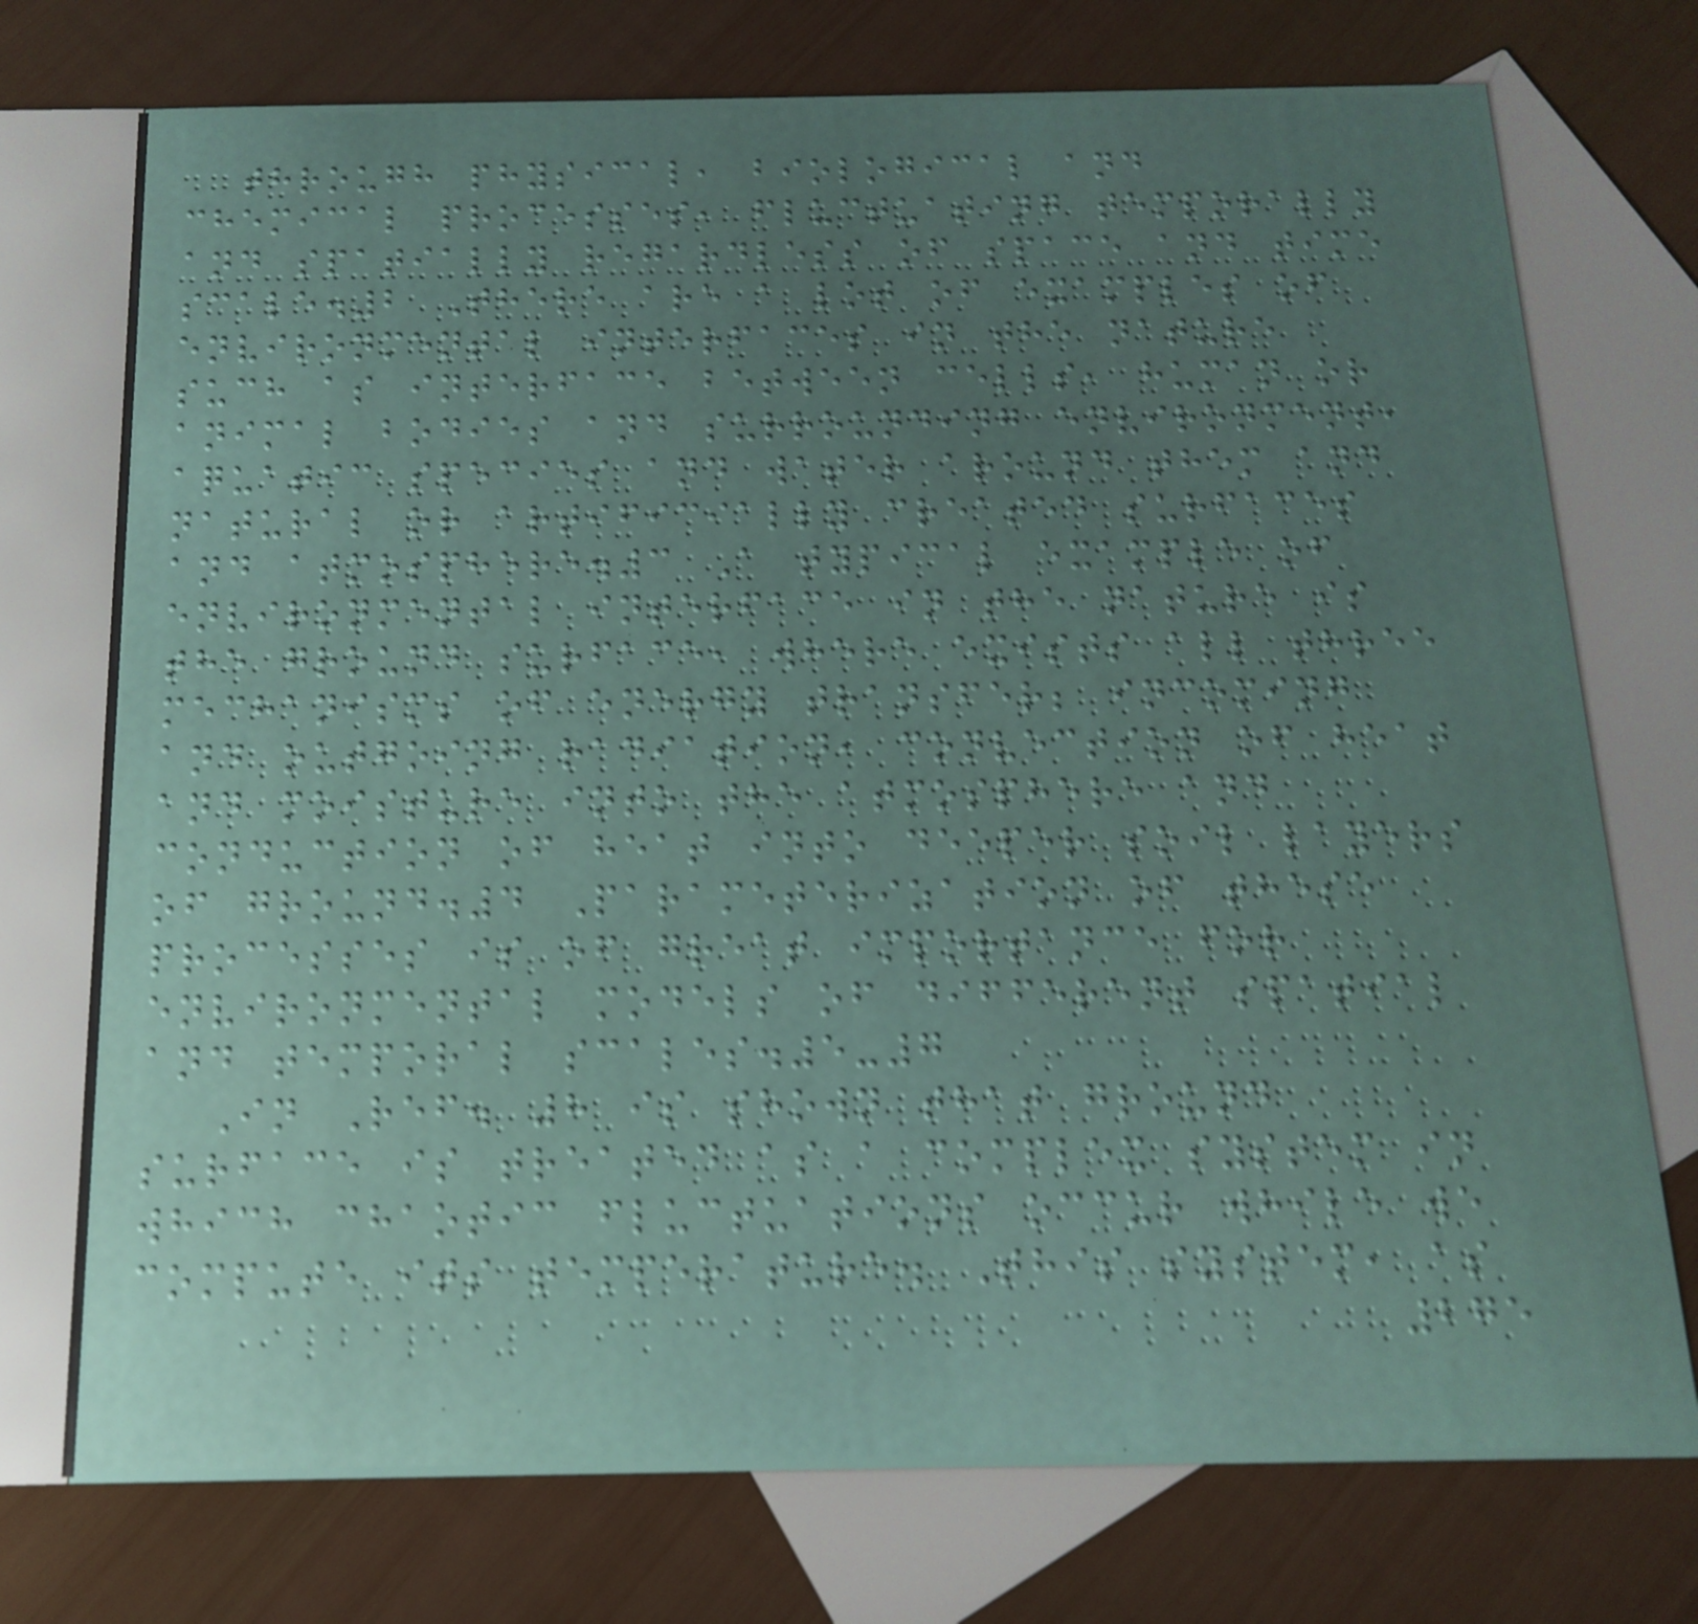through physical, biological and
chemical processes, fluctuating temporally
and spatially regardless of space and time
scale.2 There are a lot of examples of
environmental interfaces in the nature
such as interface between cells, human or
animal bodies and surrounding environment,
aquatic species and water around them and
natural or artificially created surfaces
and atmosphere.3 A typical example of
environmental interface in the nature is
the ground surface, where exists all three
mechanisms of energy transfer; incoming
and outgoing radiation, convection of heat
and moisture into the atmosphere and
conduction of heat into deeper soil layers
of ground.4 Parameterization of these
processes is of great importance for
environmental models of different spatial
and temporal scales.5-7
In Ref. 8 is shown that ground
surface is treated as a complex system in
which chaotic fluctuations occur while we
compute its temperature. This system, as
275
